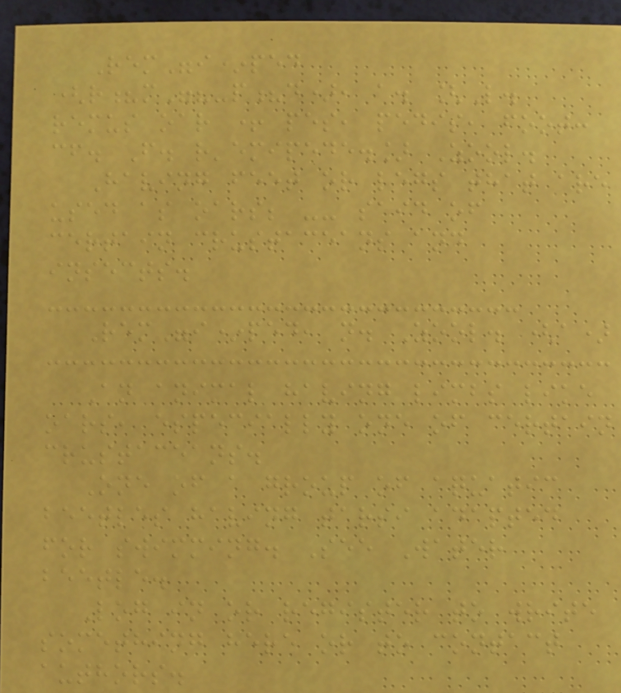Rem"i*ped
(r?m"?-p?d), a. [L.
remus oar + pes, pedis, foot:
cf. F. r'emipede.] Zool.
Having feet or legs that are
used as oars; -- said of
certain crustaceans and
insects.
Rem"i*ped, n. Zool. (a)
An animal having limbs like
oars, especially one of certain
crustaceans.
One of a group of aquatic
beetles having tarsi adapted
for swimming. See Water
beetle.
Log in or register to write
something here or to contact
authors.
